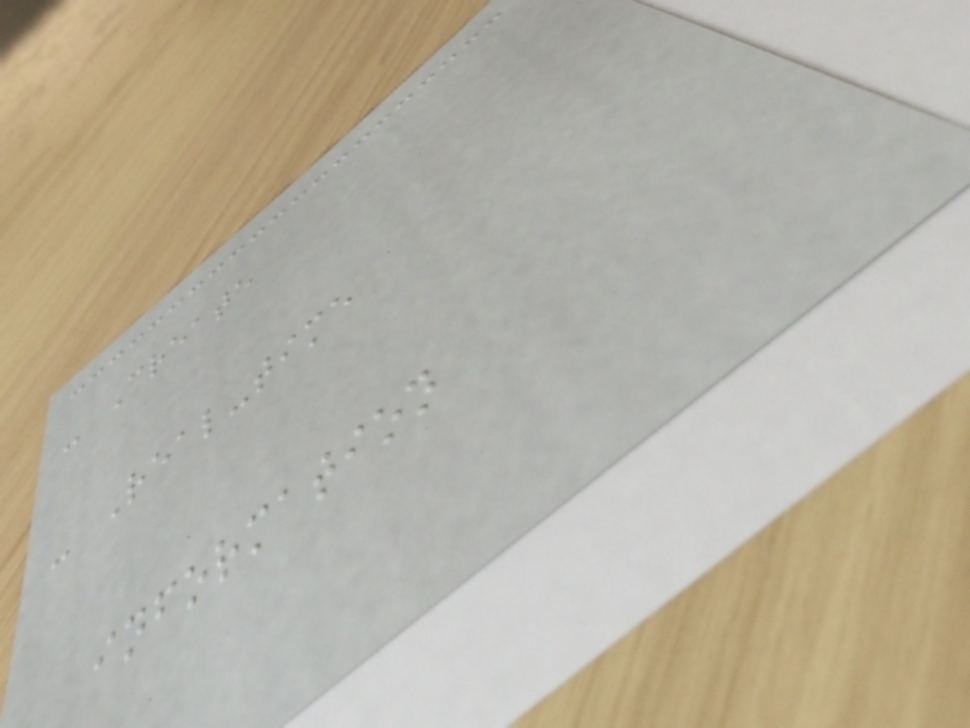- Create
- Real-time
information
